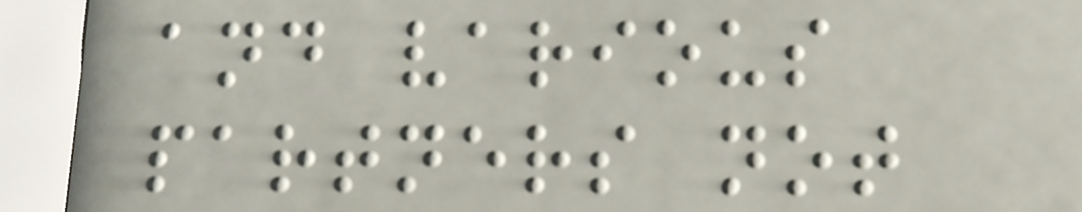and various
partners not
